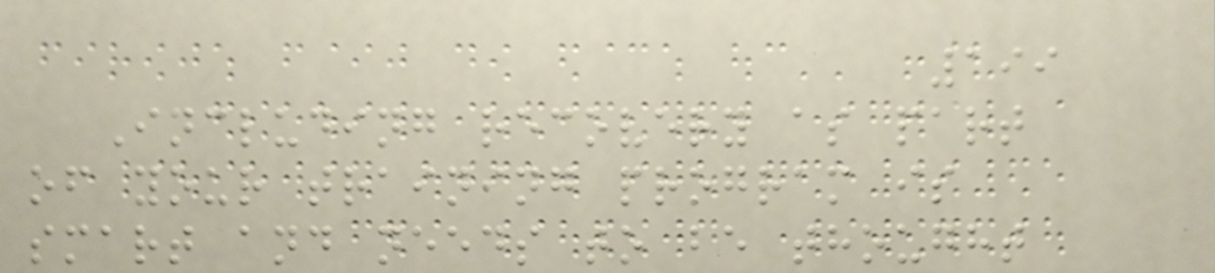199
Including recovery as part
of your training program is
smart and needs to be thought
